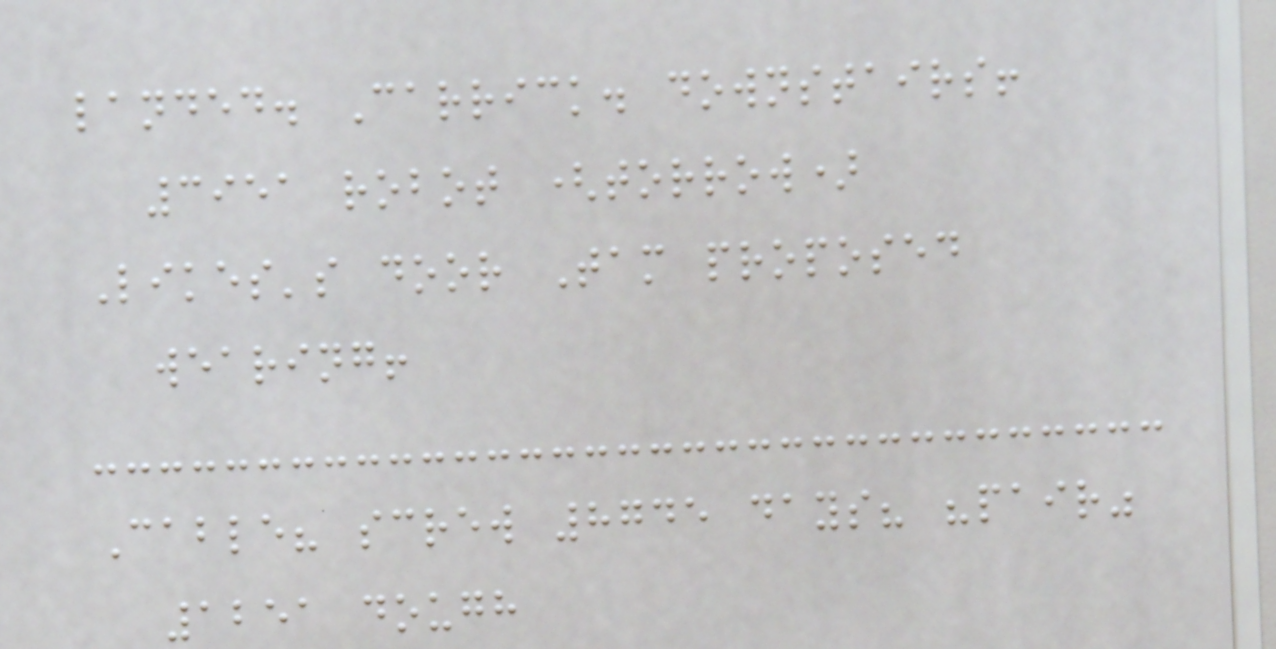landed. Carrick. downstairs!
3951 robot (torrow)
Likes's door Tam proposed
wearing!
Cable? screw 8745 days? "pair"
1251 dough
